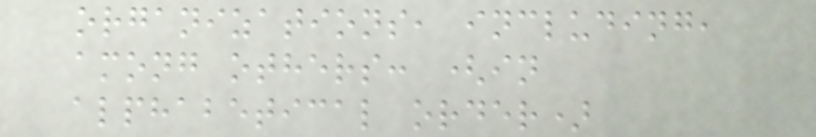organizations, including,
among others: (in
alphabetical order)
